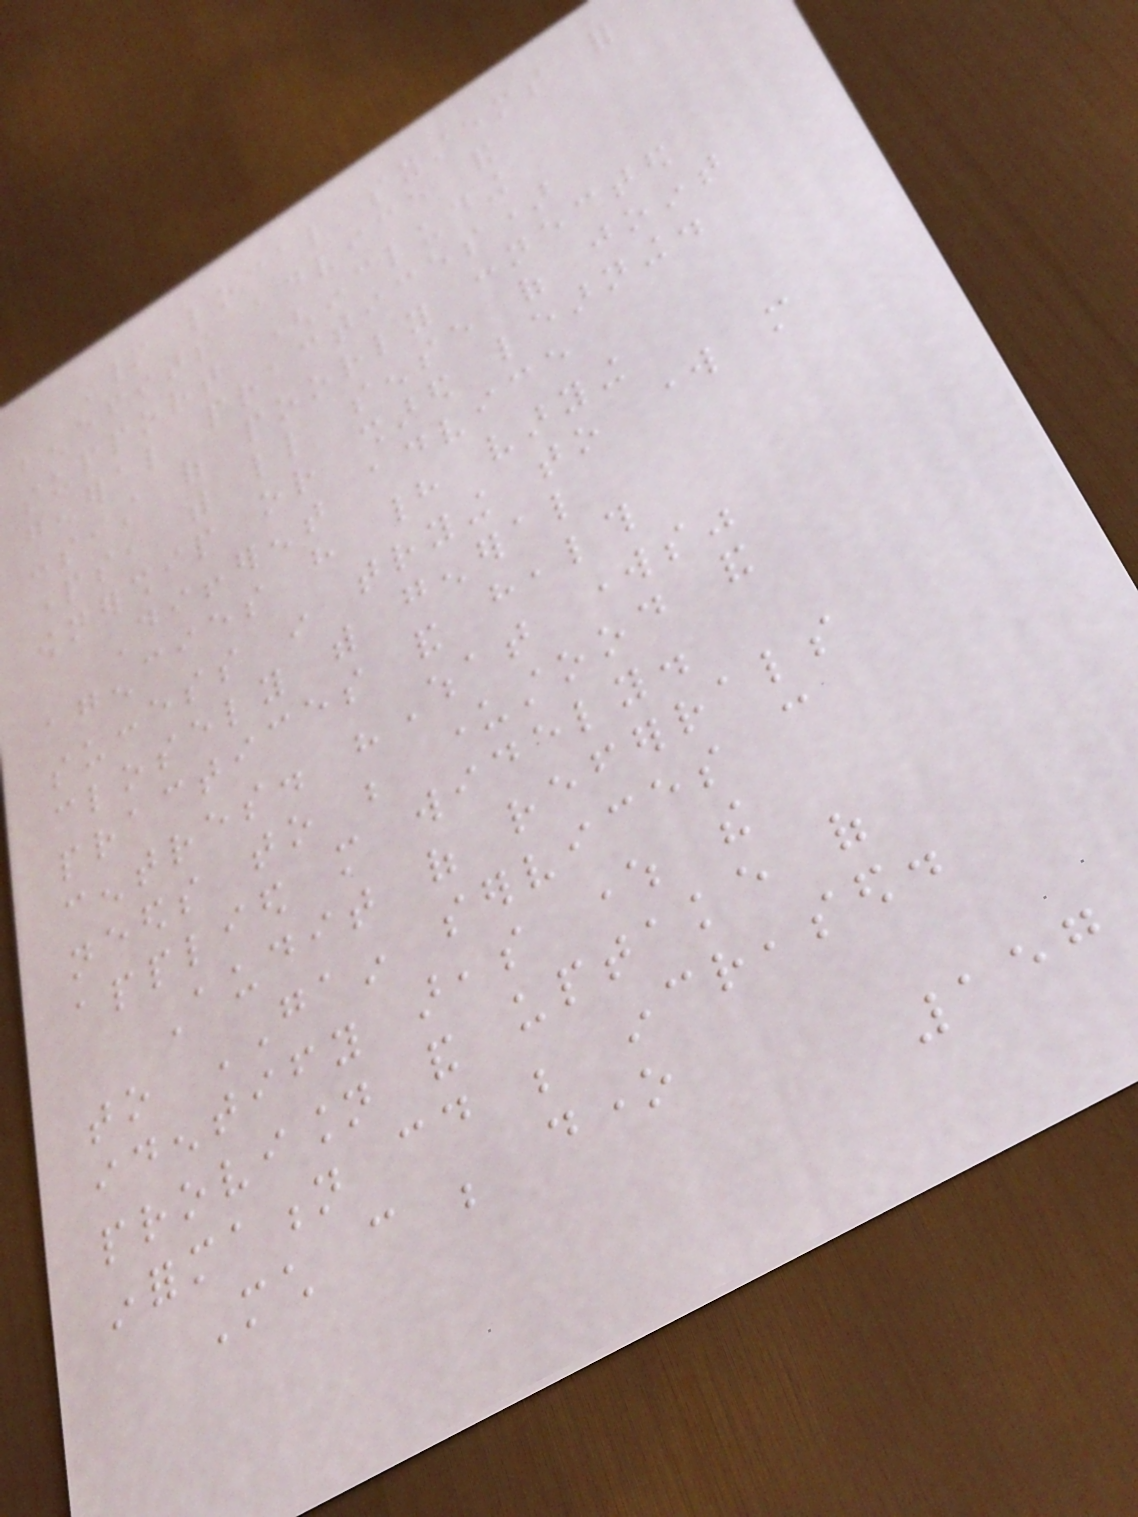Many local systems for
benefits advice and
support (including
general practices)
consist of poorly connected
parts, with little sense of joint
ownership or shared learning.
Different advice
agencies have had varying
success in trying to work more
closely with general
practices and health
centres. "What works"
needs to be understood and
applied more widely.
Audit of referrals
to GAIN services can
identify areas where the
provision and uptake of
information could be increased.
Much can be done
157
